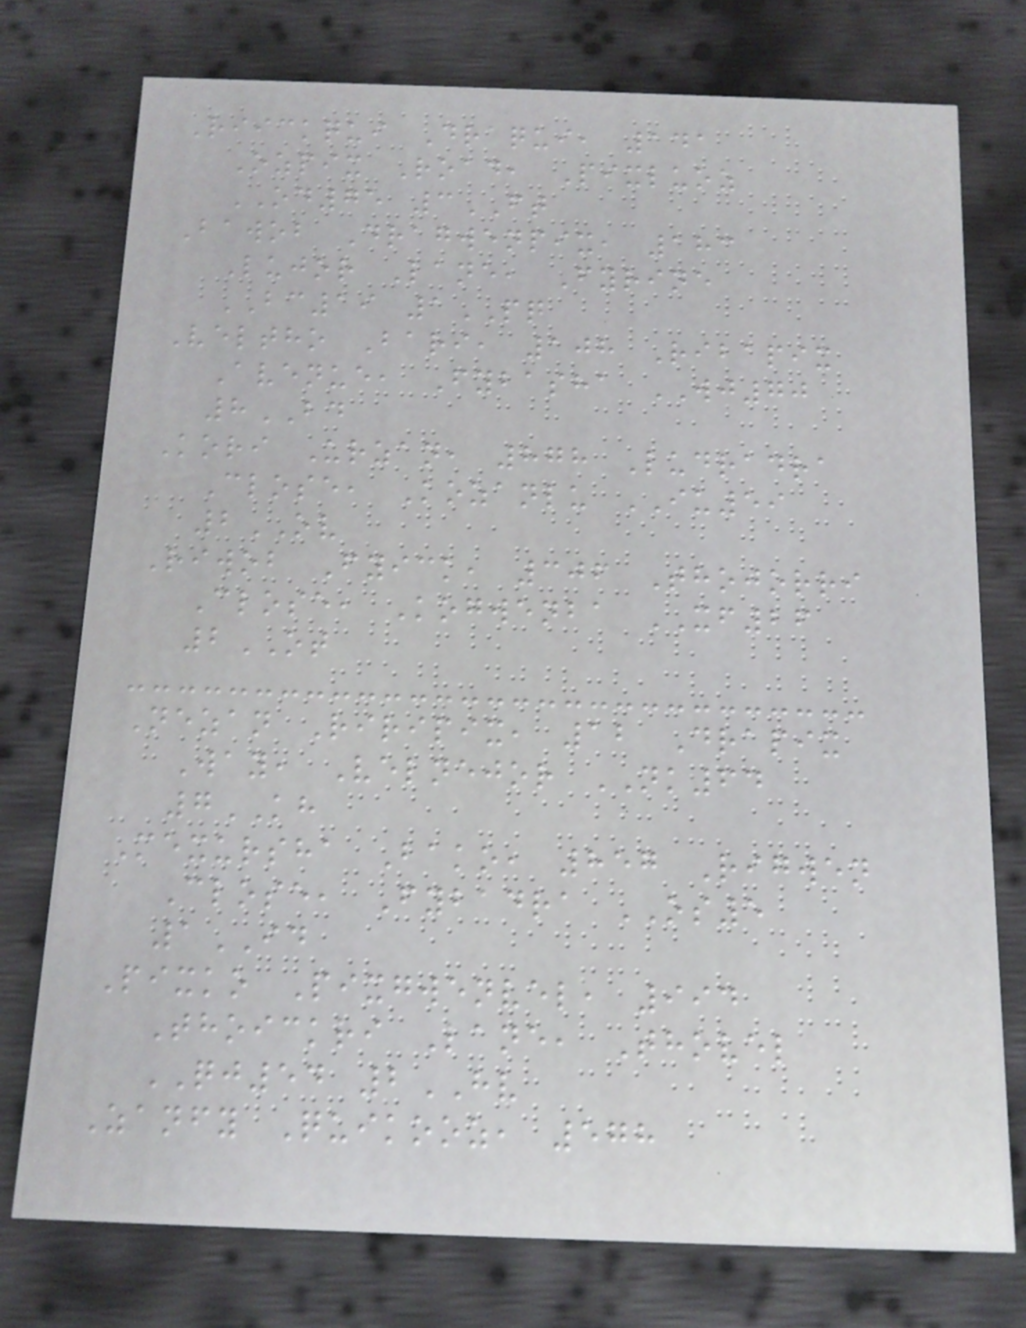Riickqui Draqui, 141
Ozpix Road, Pixluoz
OD75 3FT
Bawob Dragwenpix, 183
Lujor Lane, Fyrine
BC19 1PQ
Veltho Bari, 108 Ribapix
Avenue, Fybasha WJ70
8BD
Kori Urzan, 878 Ludradra
Close, Kozanlu IU59
2OV
Riwob Fyick, 306 Thojorri
Close, Kogwenba XF26
2OT
Nezan Riripix, 12 Drapix
Way, Velnejor NK64
7KH
Mexursha Bako, 857 Rigwen
Close, Fybadra OS5
1ID
Pixko Pixgwenvel, 994
Thoickri Lane, Thovel
QJ54 2HV
Zanfy Quikooz, 578
